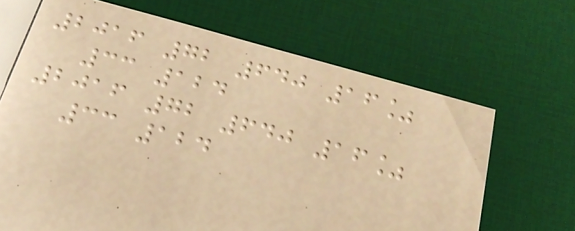2016 72 640 16%
33 124
2016 72 640 16%
33 124
